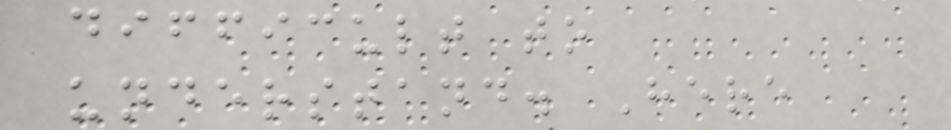difficult to
understand. Here
